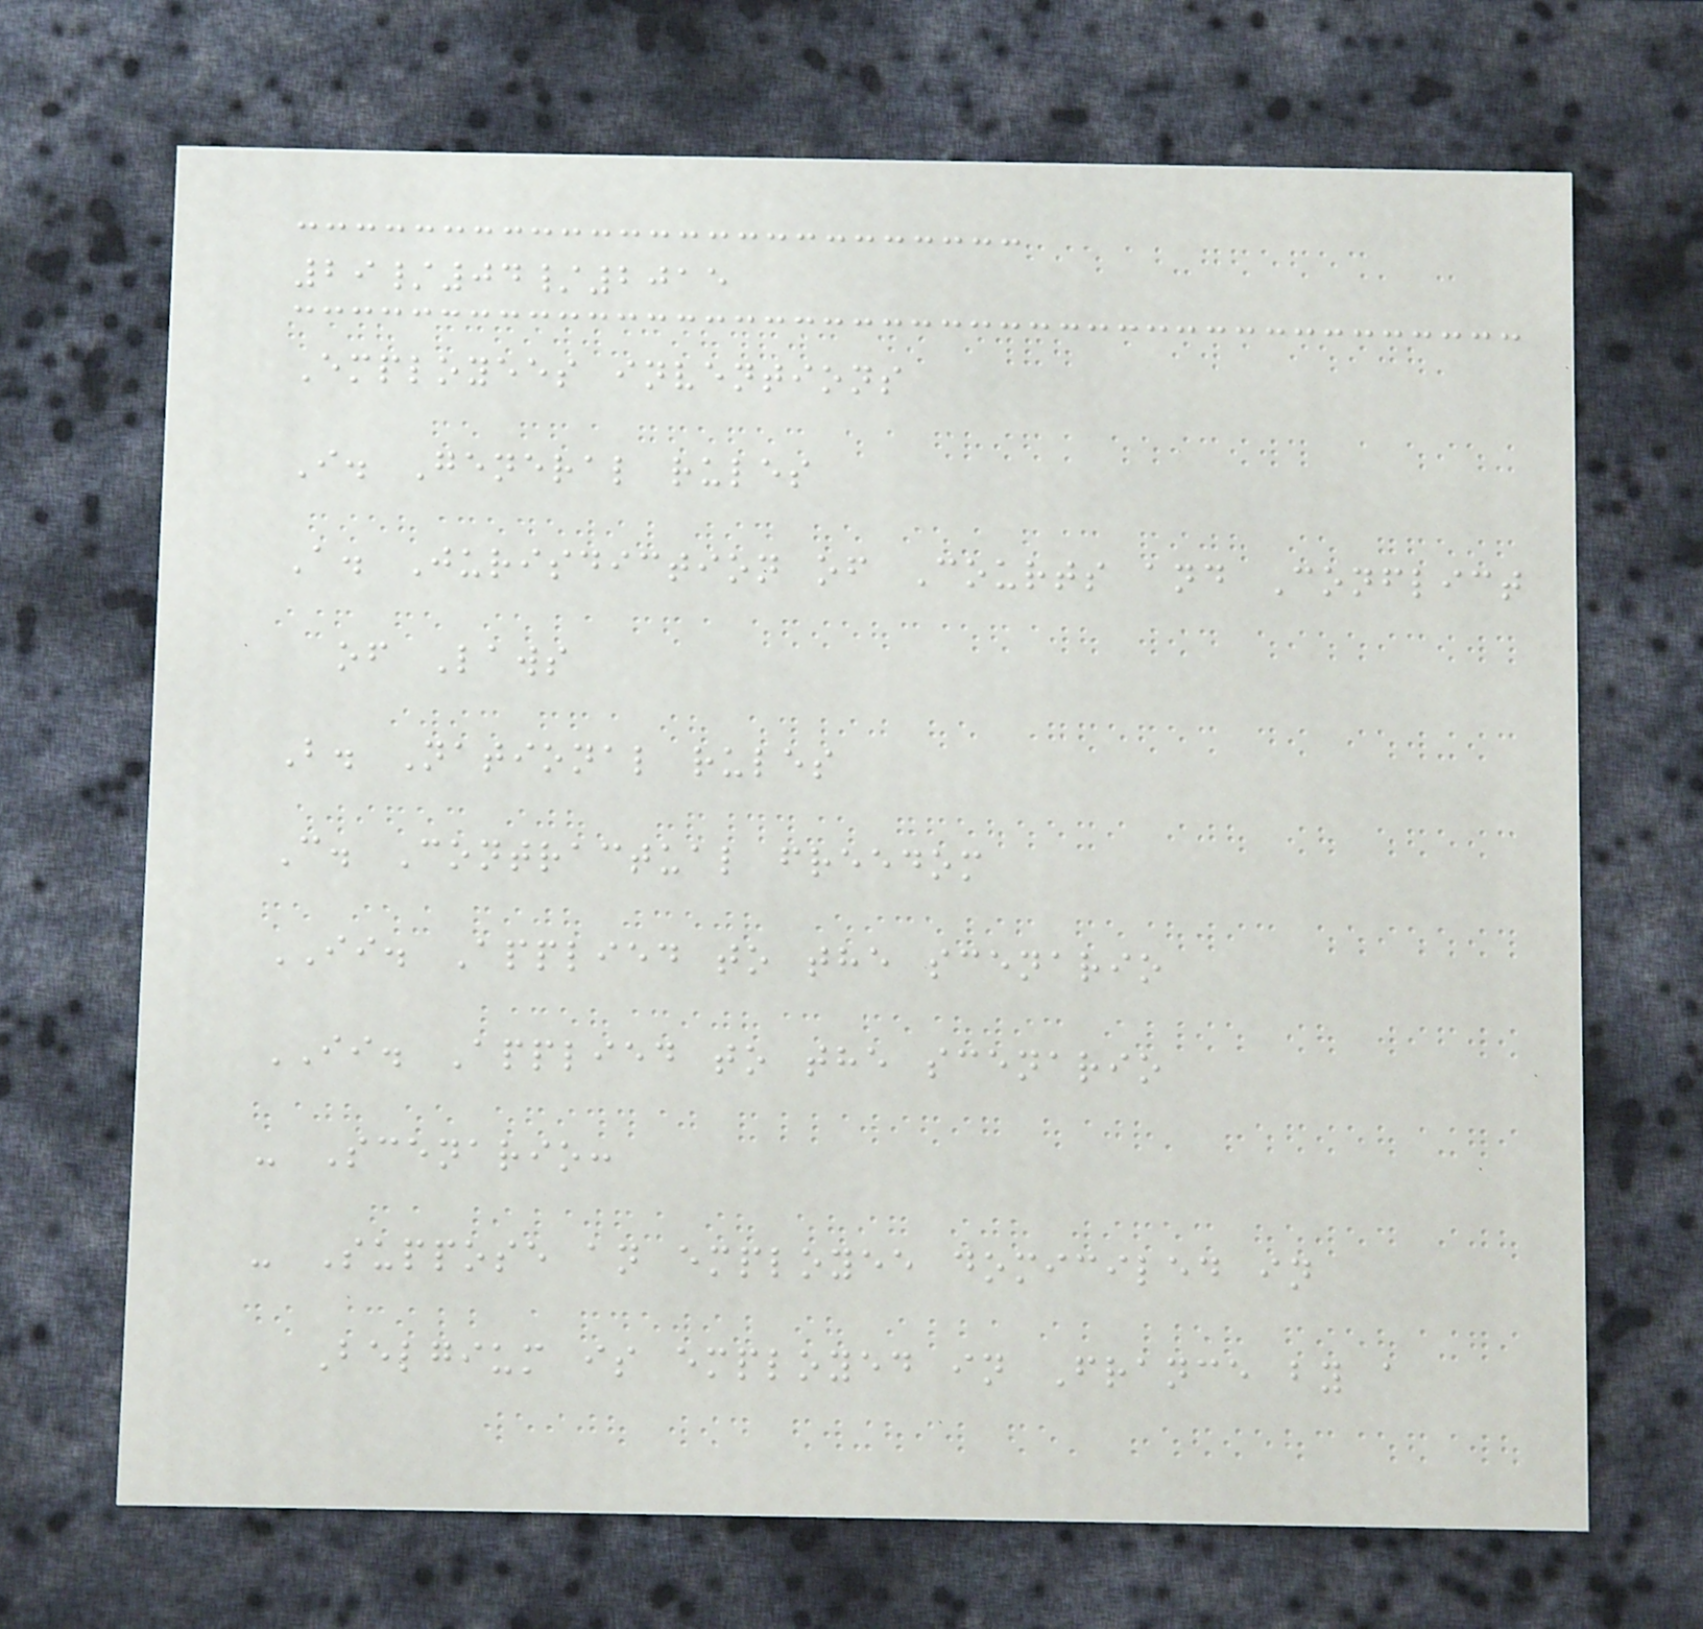29/04/2015
Employees inventions
I. General rules
A. Jurisdiction of Courts and Conflict
of Laws
B. National rules
C. Contractual freedom
II. Applied to the scenario
II. Applied to the scenario
- Scenario:
- Suppose an employee domiciled in
Belgium is employed in France by a
